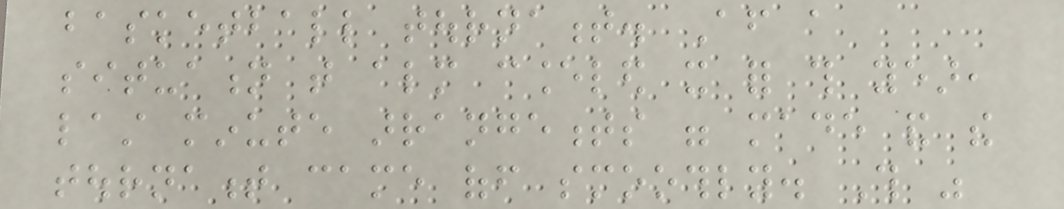basketball tournament. After a
situation that almost canceled it for this year,
last minute arrangements were made and the
tournament came off smoothly. This was
